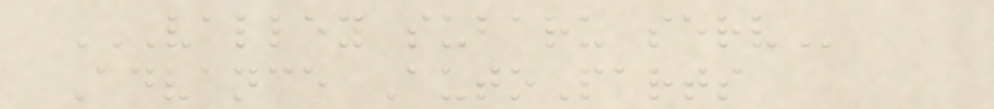VALLEY SUBARU SERV
Advance AutoParts
